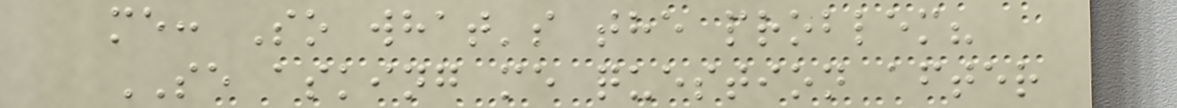me: So what's the problem?
SE asking me question after
